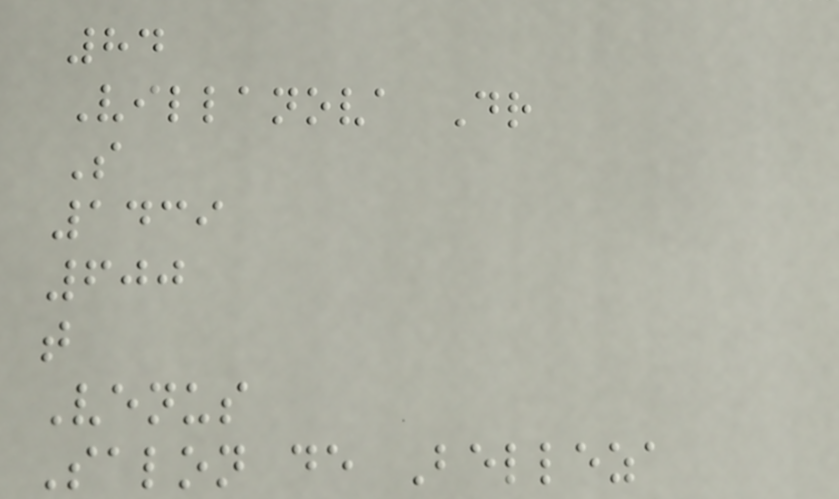84
Villanova Dr
S
1439
600
t
Venus
Salon de Belleza
